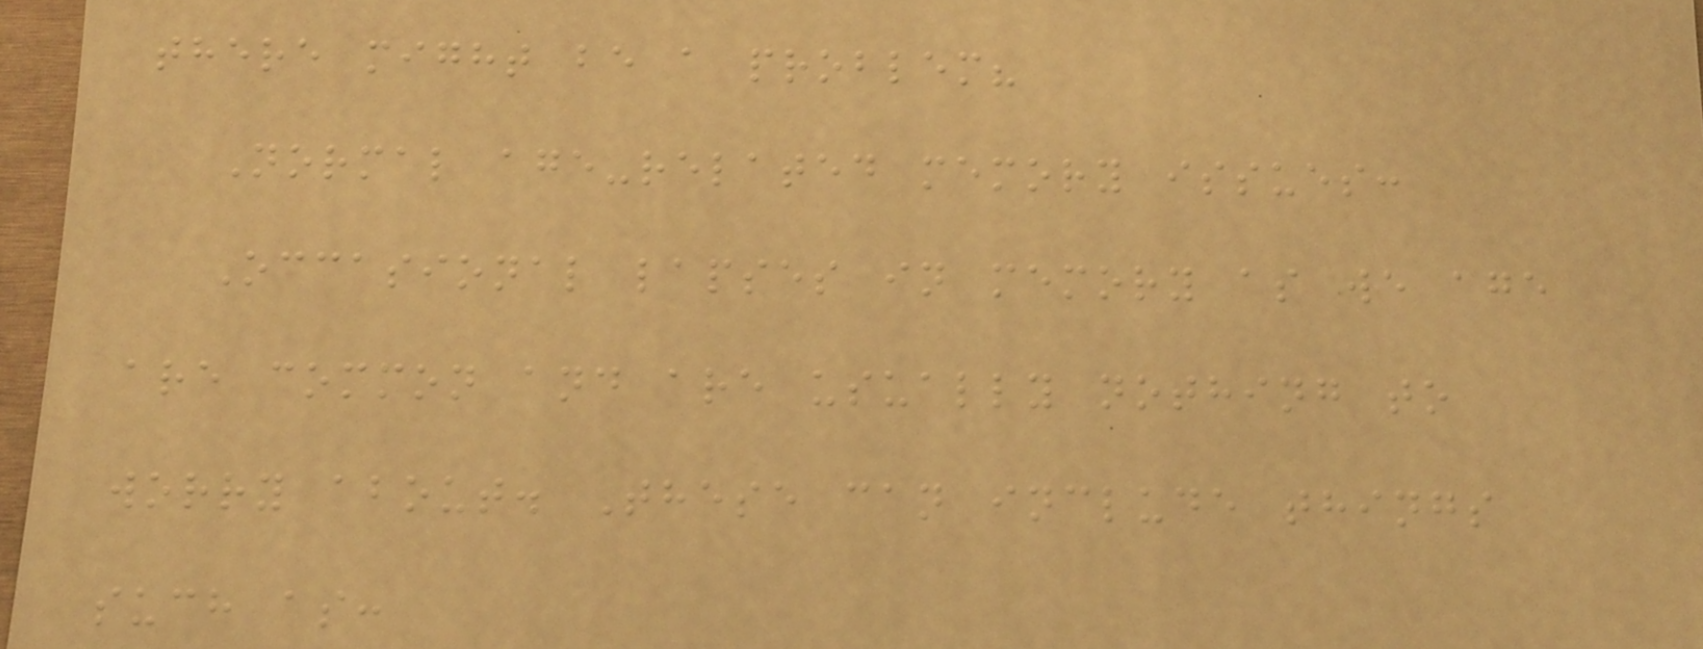there might be a problem?
Normal age-related memory issues:
Occasional lapses in memory as we age
are common and are usually nothing to
worry about. These can include things
such as:
